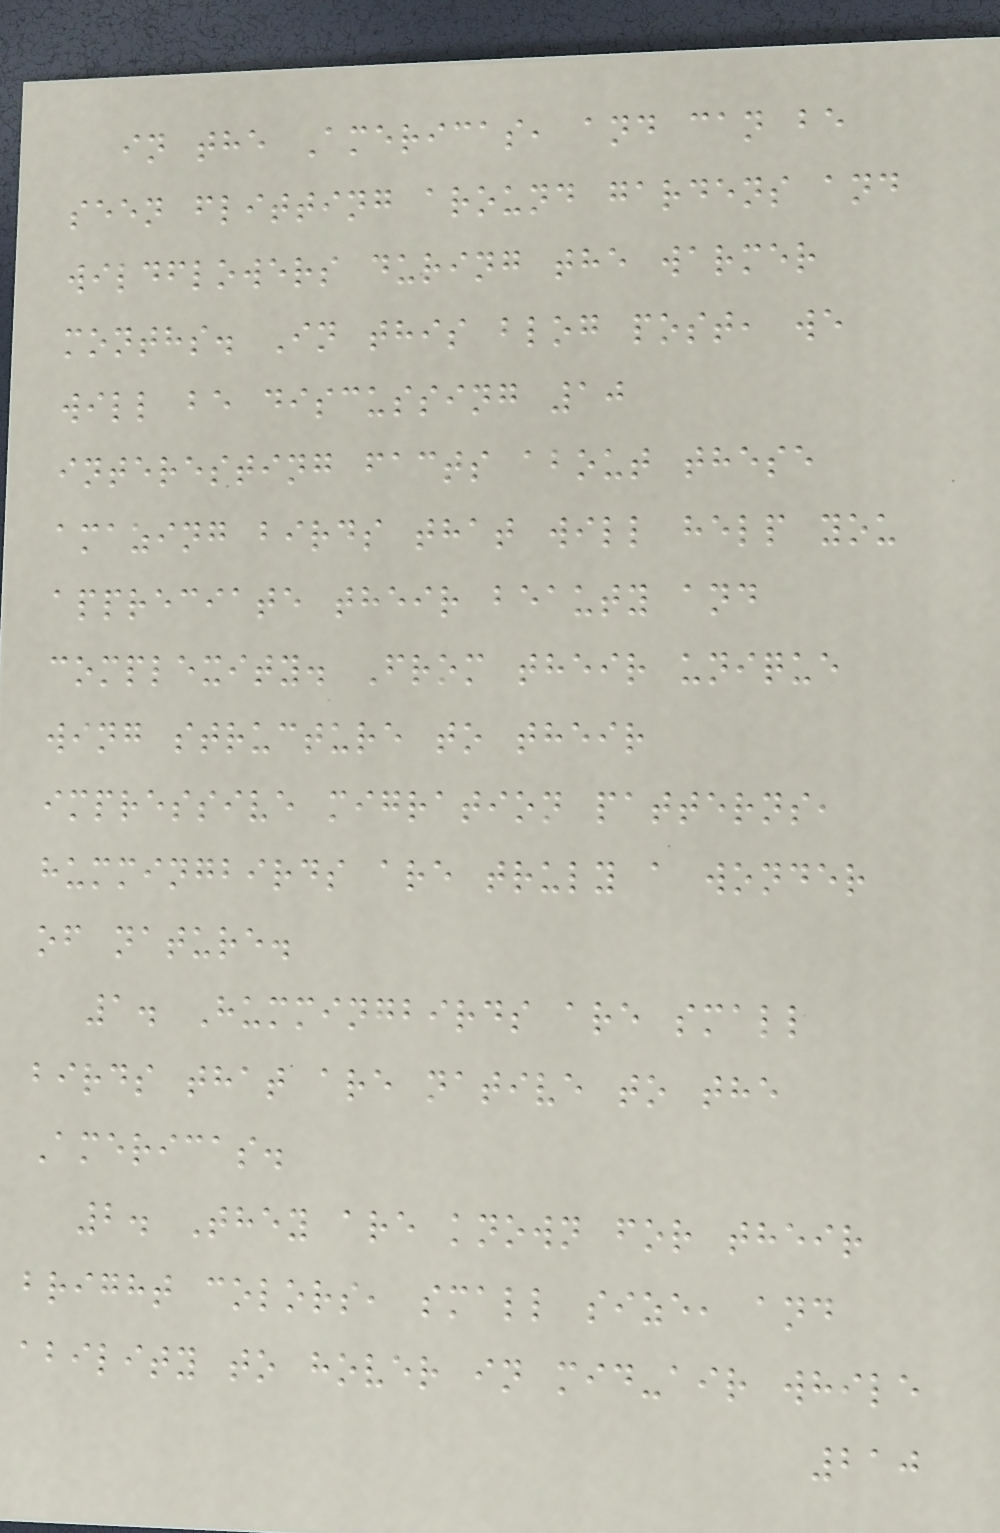in the Americas, and can be
seen flitting around gardens and
wildflowers during the warmer
months. In this blog post, we
will be discussing 10
interesting facts about these
amazing birds that will help you
appreciate their beauty and
complexity. From their unique
wing structure to their
impressive migration patterns,
hummingbirds are truly a wonder
of nature.
1. Hummingbirds are small
birds that are native to the
Americas.
2. They are known for their
bright colors, small size, and
ability to hover in mid-air while
210
